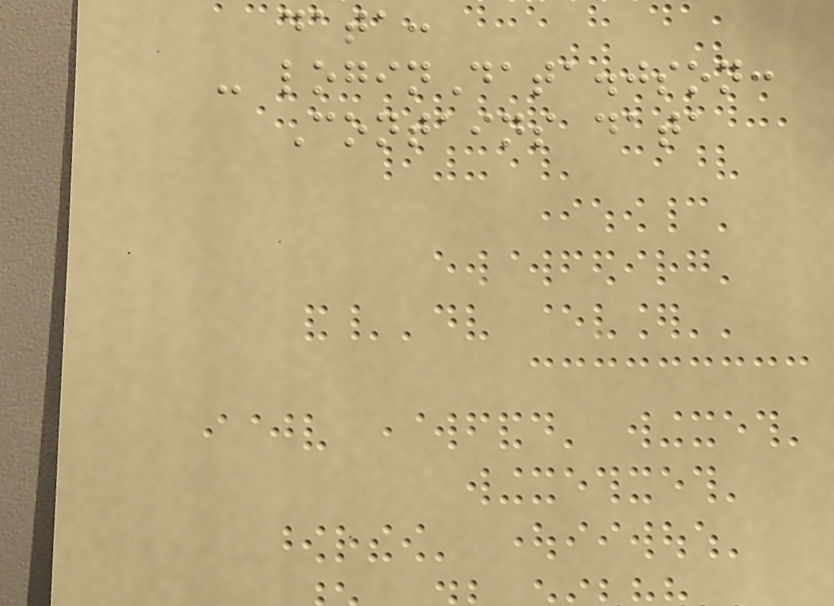data:
- loginData.json:
Contains data
